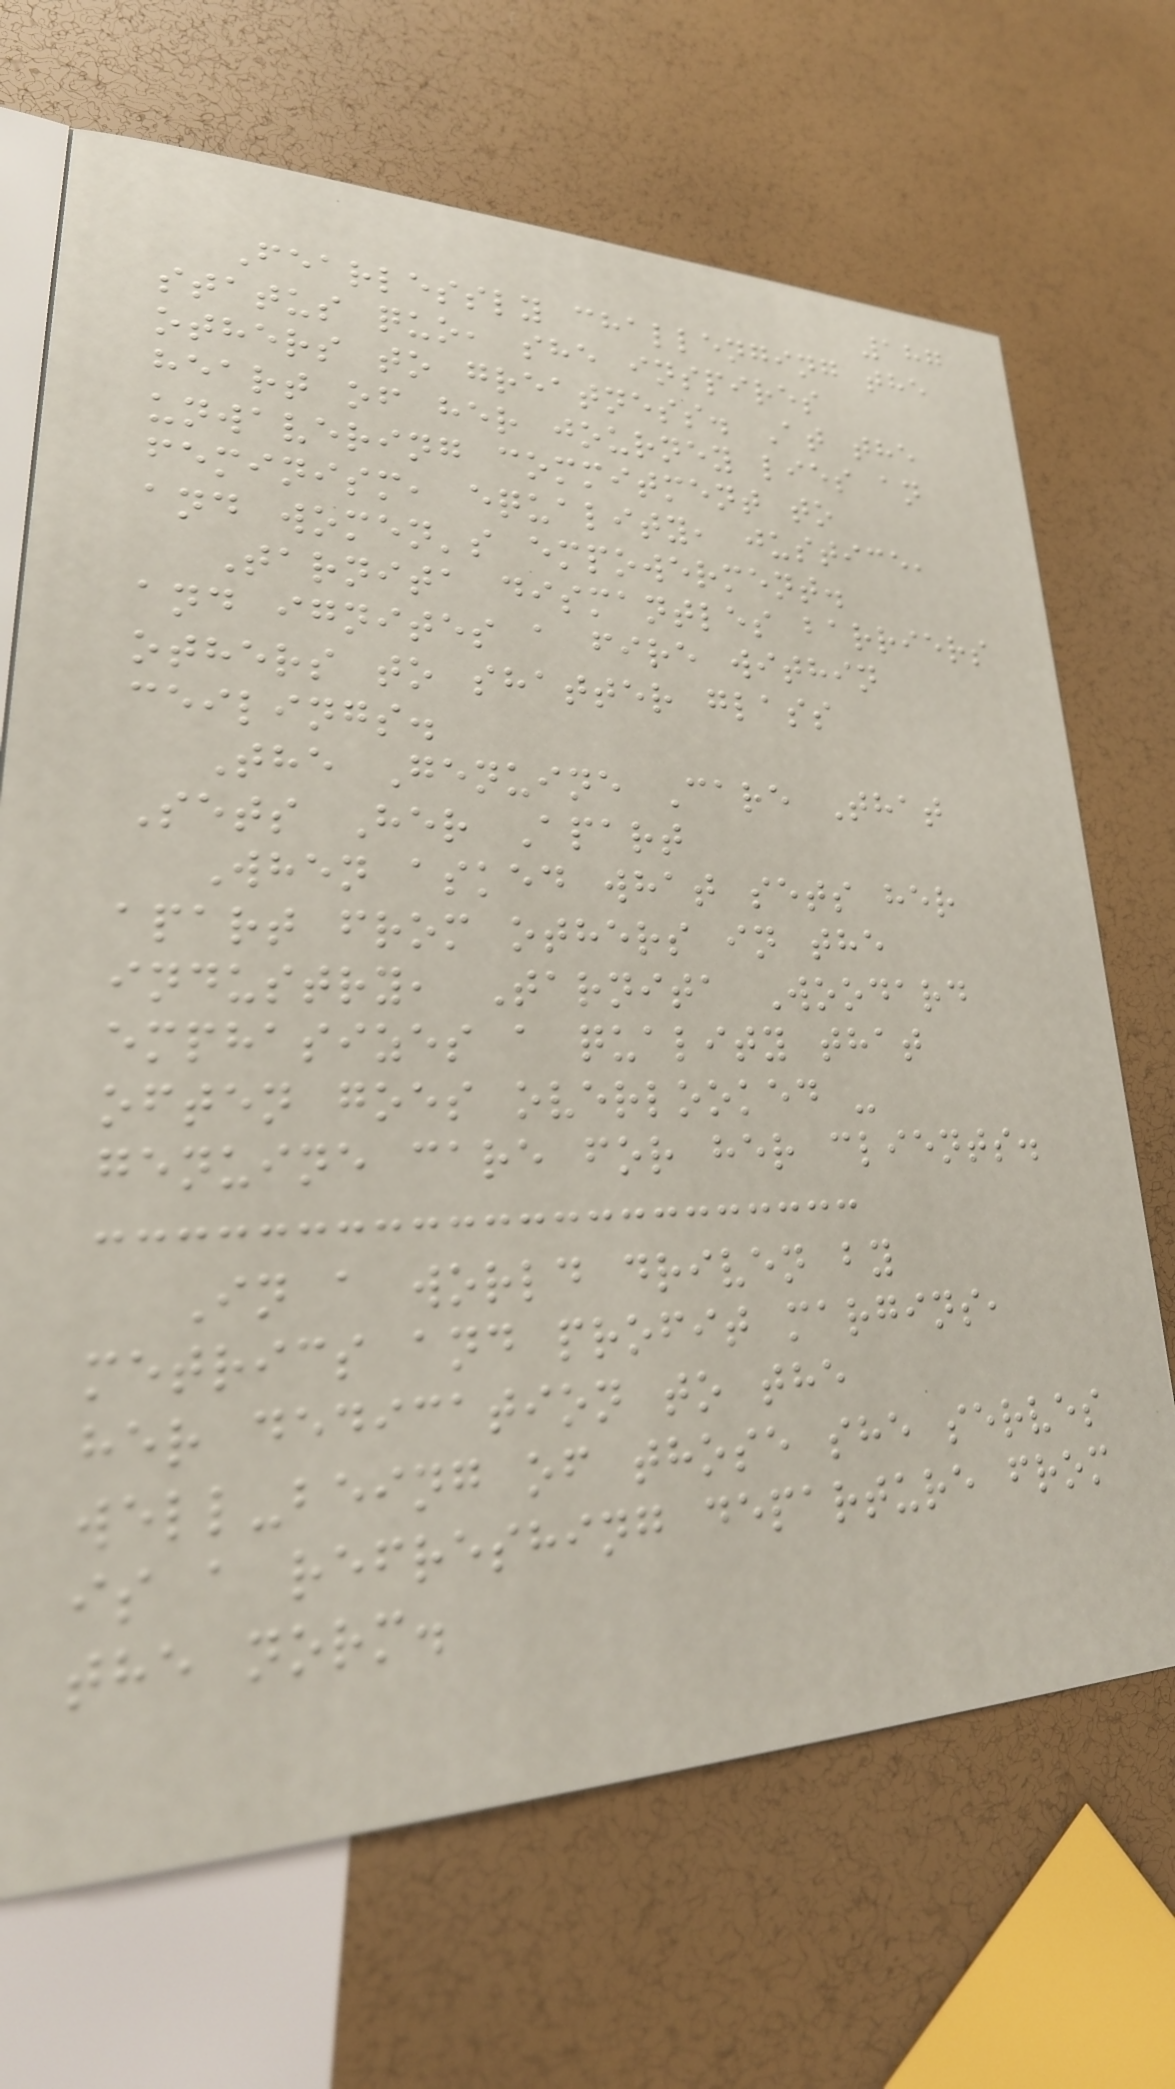187
Fearlessly challenging the
status quo, she inspires
others to greatness. At the
heart of her journey lies an
unwavering commitment to
feminism, equality, justice,
and women's empowerment.
Tarnita dismantles barriers
and ignites a fire within
others to shatter glass
ceilings.
The Genuine Care That
Sets Her Apart
When asked what sets her
apart from others in the
industry, Tarnita Woodard
emphasizes a quality that
often goes overlooked -
genuine care for her clients.
In a world driven by
metrics and profit margins,
her dedication to the
well-being of those she serves
is a refreshing departure from
the norm.
